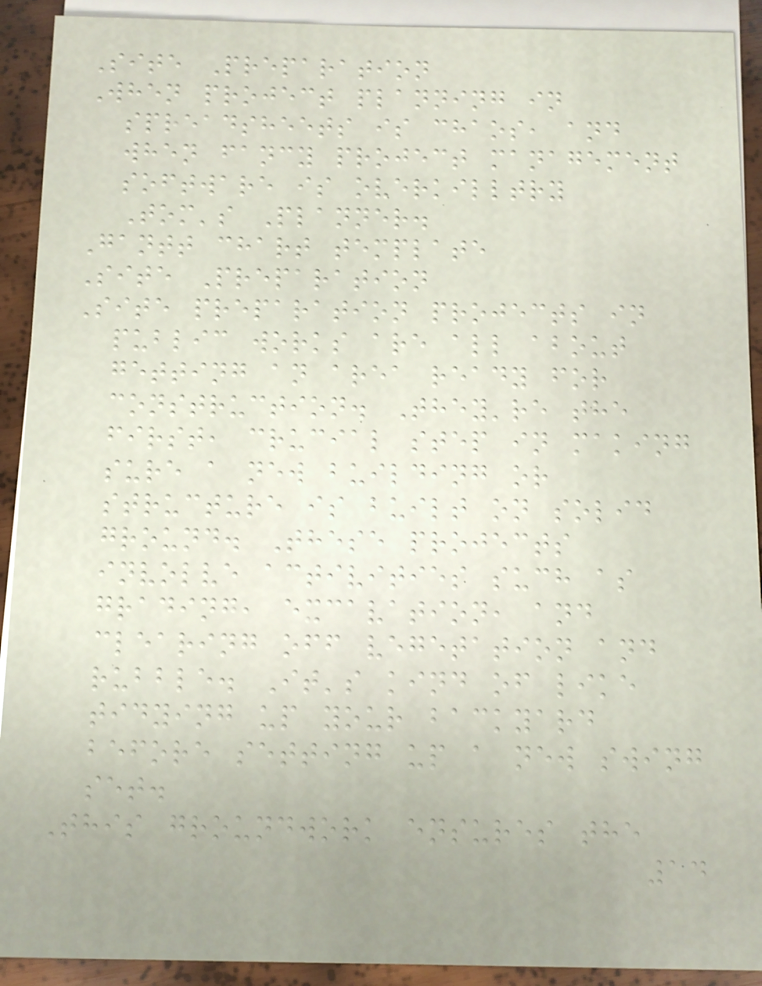Site Preparation
When project planning in
spreadsheets is chaos, and
when fancy project management
software is overkilltry
Tom's Planner.
Gantt chart template
Site Preparation
Site preparation projects in
public works are all about
getting an area ready for
construction. They're the
first, crucial step in making
sure a new building or
structure is built on solid
ground. These projects
involve activities such as
grading, excavation, and
clearing off vegetation and
rubble. It's kind of like
tidying up your backyard
before setting up a new swing
set.
This groundwork ensures the
14
